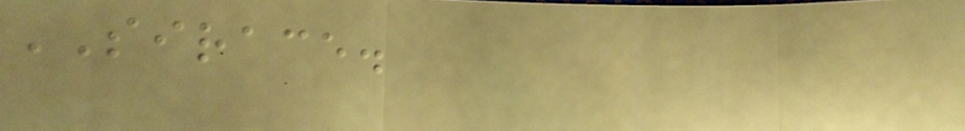SIRACE.
